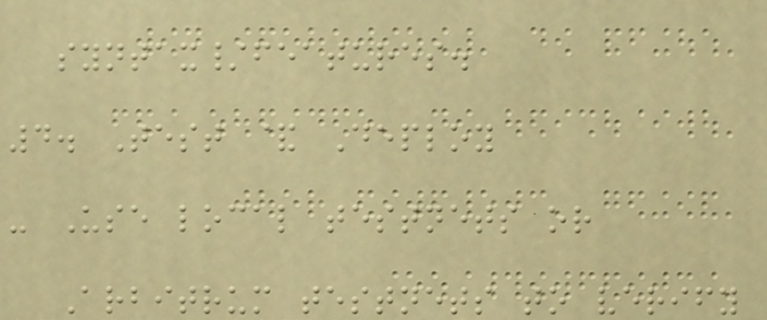syntax/features.
4. Test & Deploy
- Use local testnets or
Arbitrum testnets to verify
